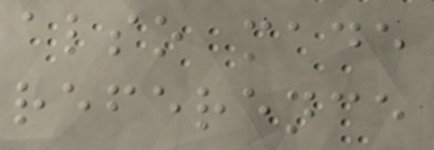also made
reference
